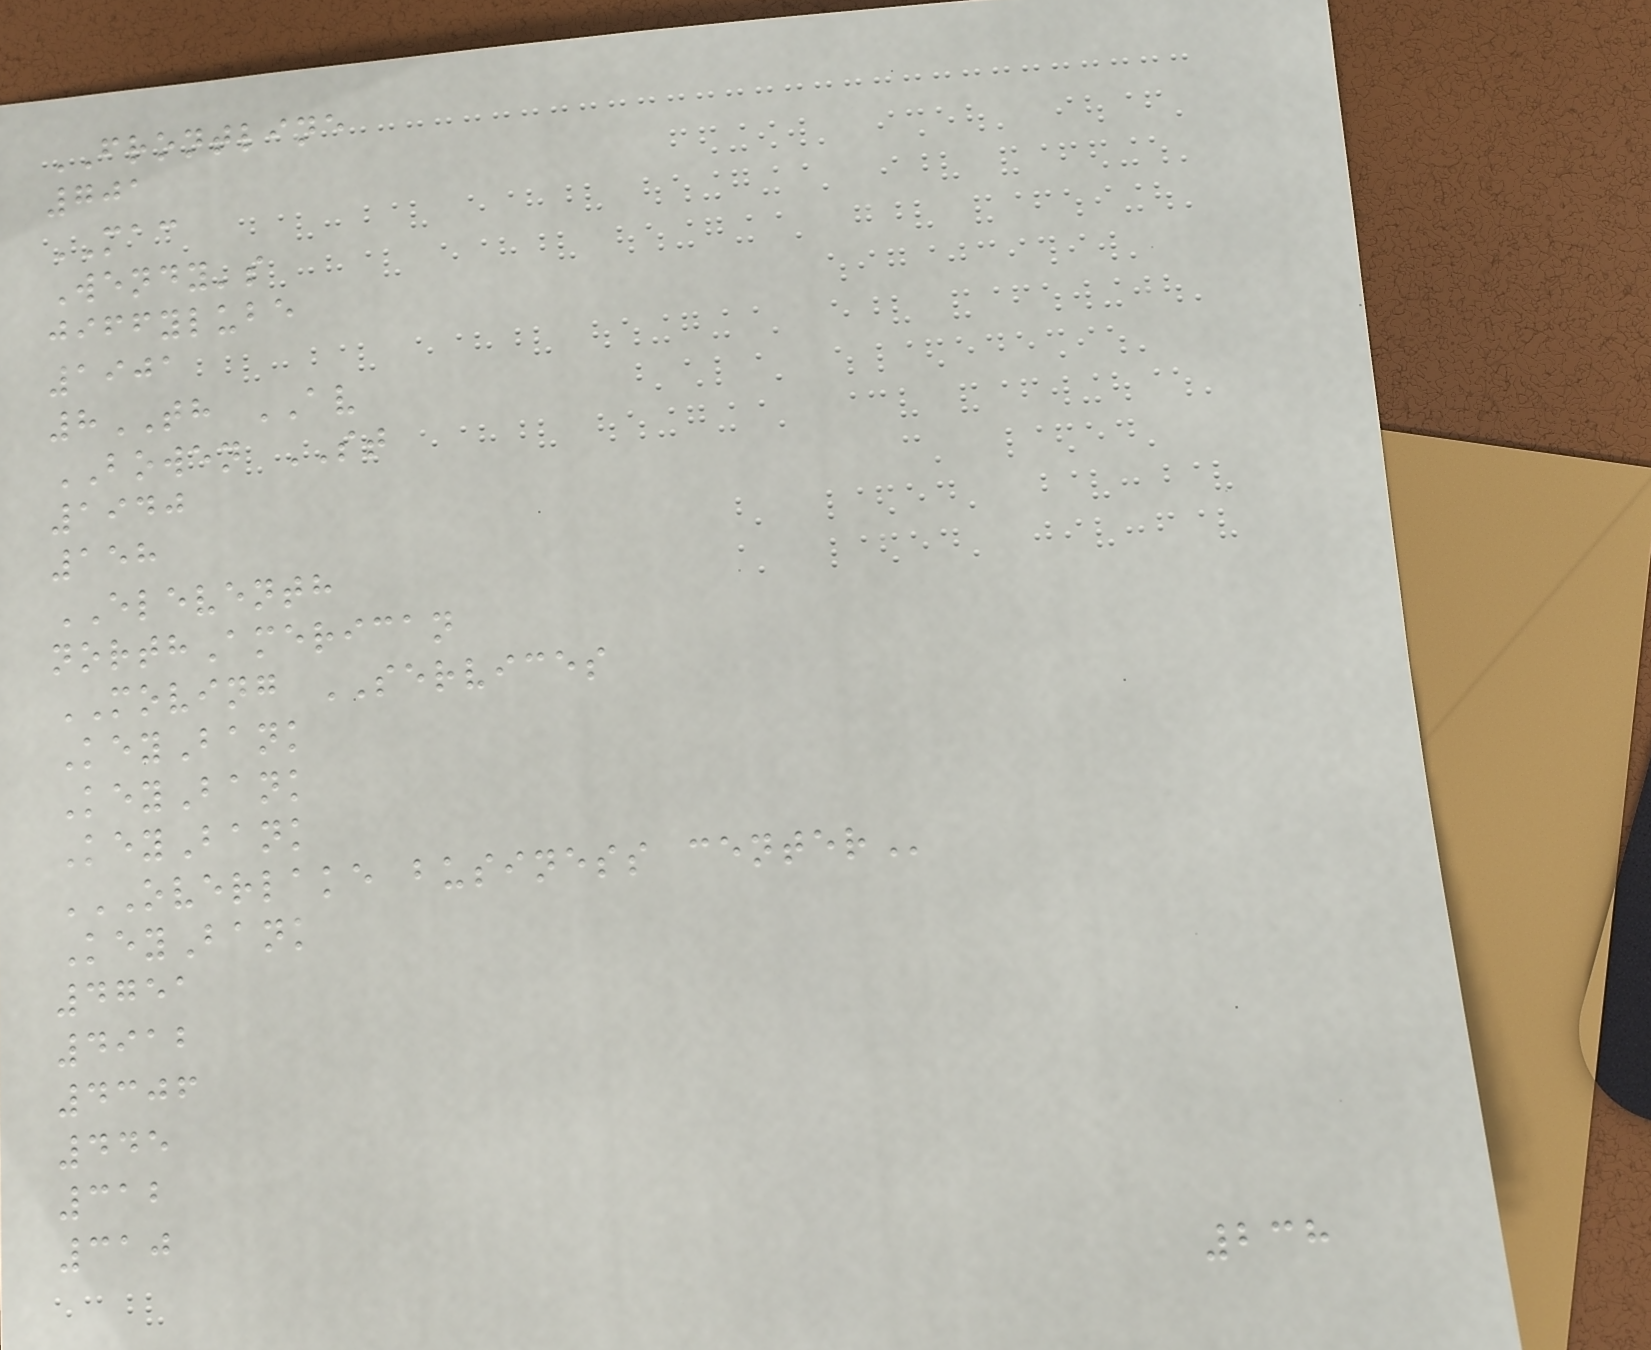FRONTLINE
701
MAC
Wendy's
jiffylube
1901
8TH AV
BOWEN ST
1940
158
ELEVENTH
northAmerican
MOVING SERVICES
KeyBank
KeyBank
KeyBank
OVERLAKE BUSINESS CENTER
KeyBank
4751
4912
4306
445
312
310
238
